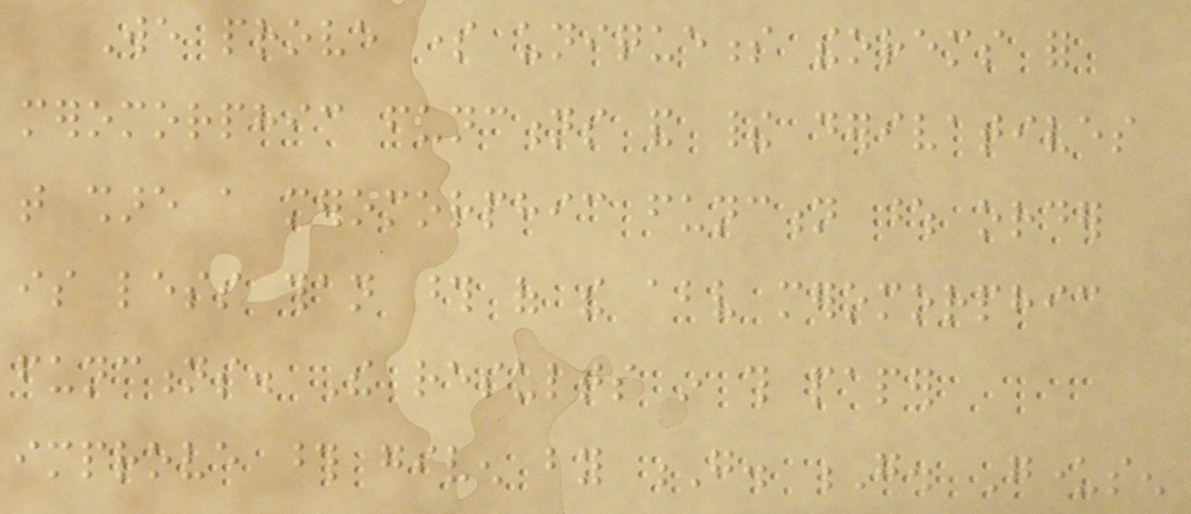We prove some uniqueness theorems for
meromorphic functions and their derivatives
that share a meromorphic function whose order
is less than those of the above meromorphic
functions. The results in this paper
improve those given by G. G. Gundersen
